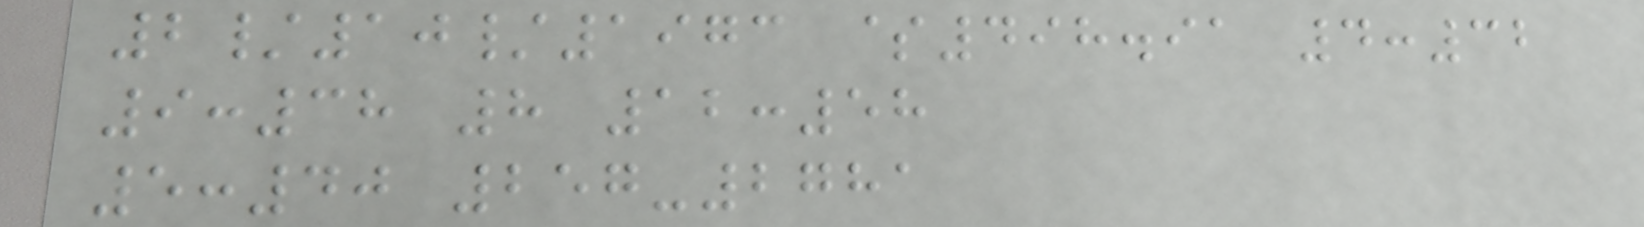2/10/1973 $498.91 4:32
9:38 8 12:58
5:40 257-2781
